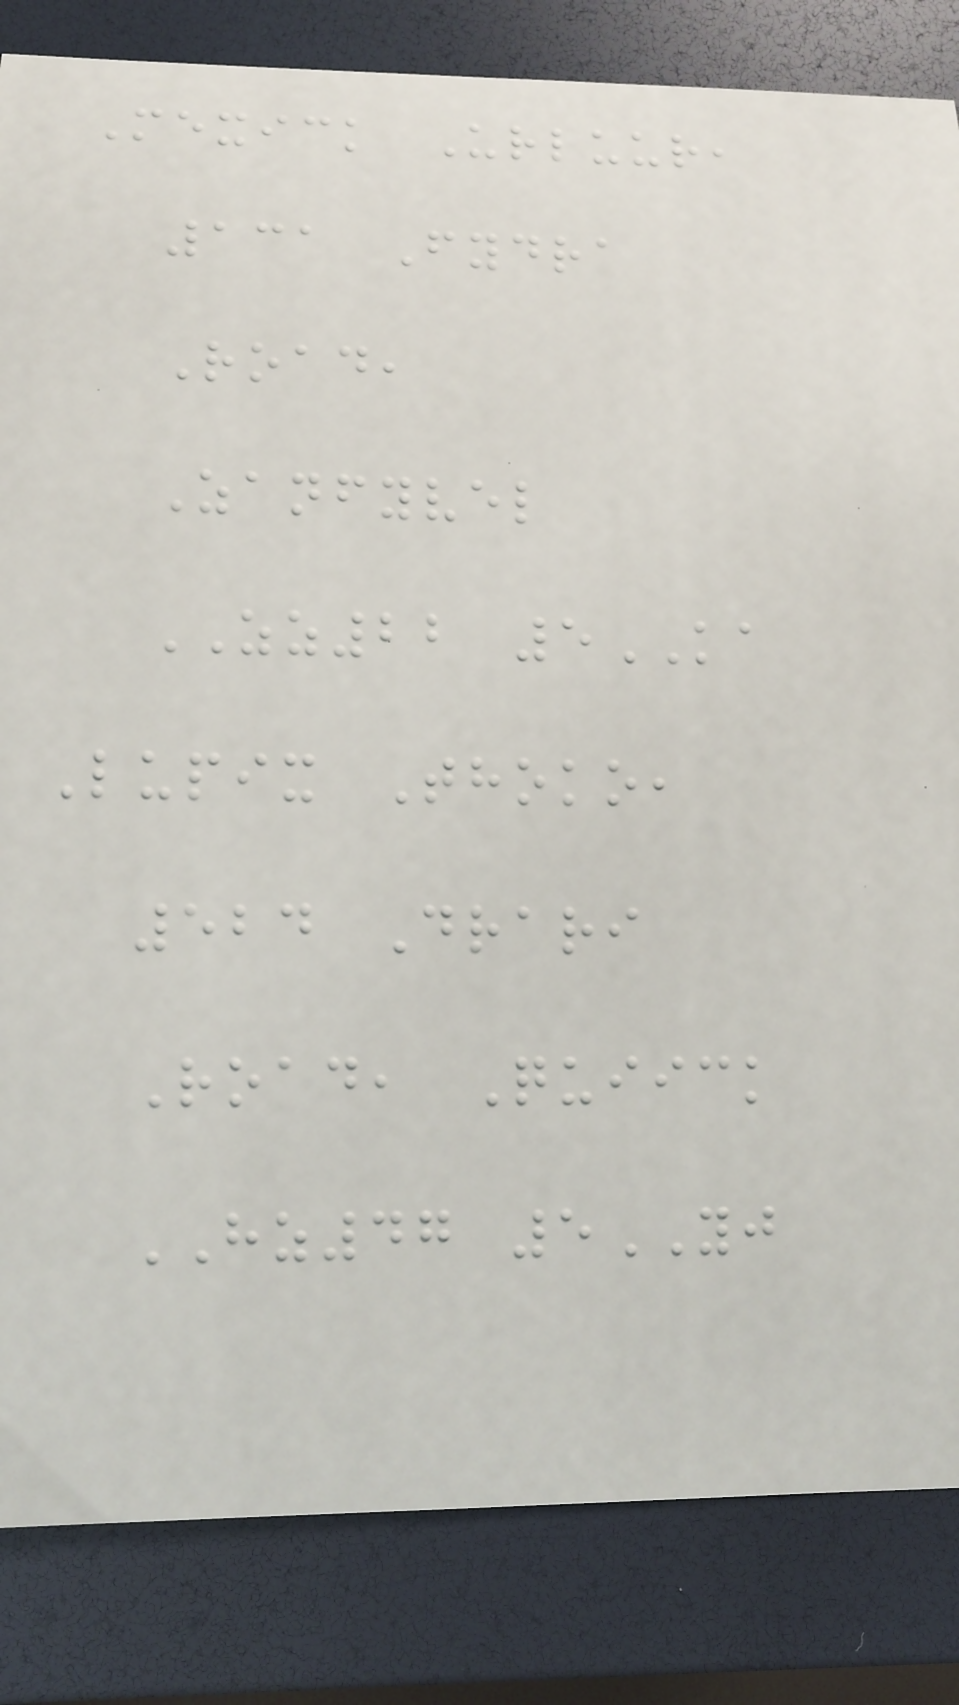Mexick Urluur,
131 Fydra
Road,
Zanfyvel
ZZ22 5KA
Lupix Thoko,
524 Drari
Road, Quiick
HZ47 5YJ
